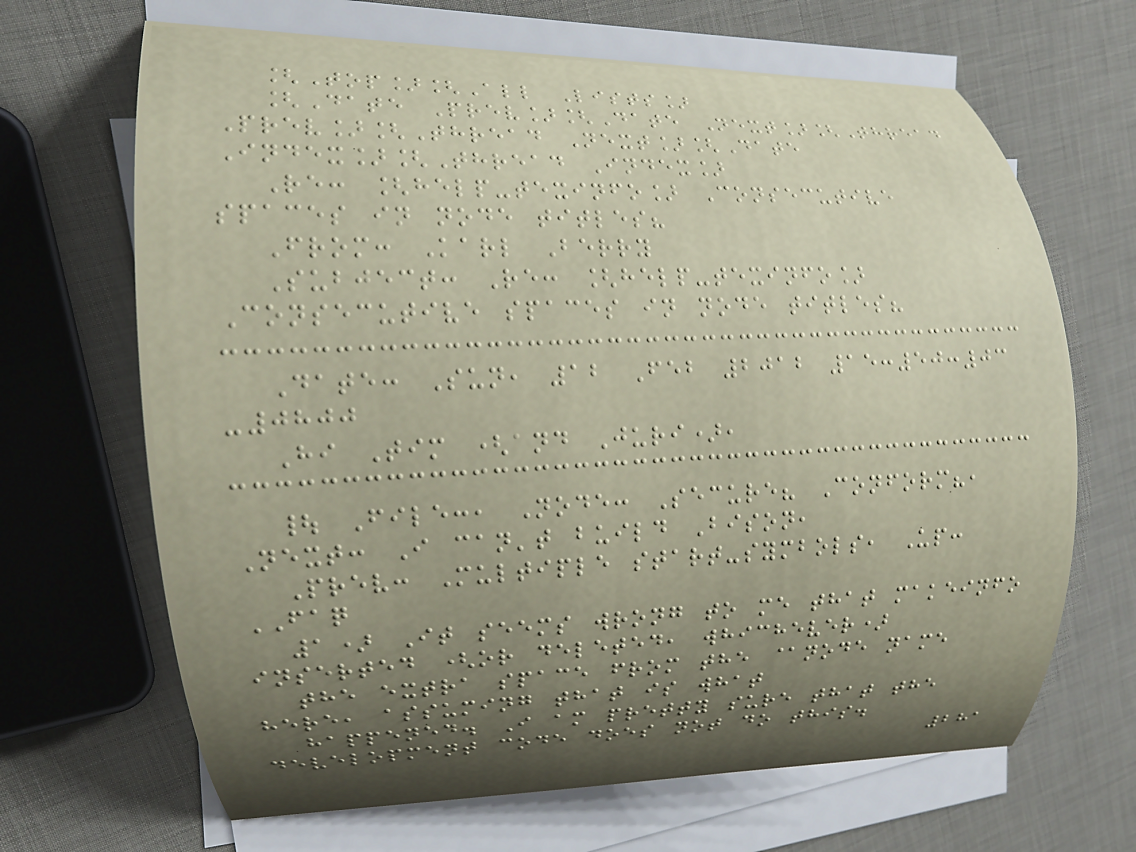[Top][All Lists]
[Date Prev][Date Next][Thread
Prev][Thread Next][Date
Index][Thread Index]
Re: [help-texinfo] Consecutive
spaces in node titles?
From: Karl Berry
Subject: Re: [help-texinfo]
Consecutive spaces in node titles?
Date: Sun, 12 Feb 2012 15:50:03
-0800
Hi Tim (and Juri),
| File:, Node: Secure? Conform?,
Next: I can't build Bison,
Prev: Multiple start-symbols, Up:
FAQ
1) It seems wrong to me that makeinfo
inserted (or deleted, whichever)
the extra space from the @node name
here, assuming that is what
happened. I am pretty sure that the
development code does not do this.
281
